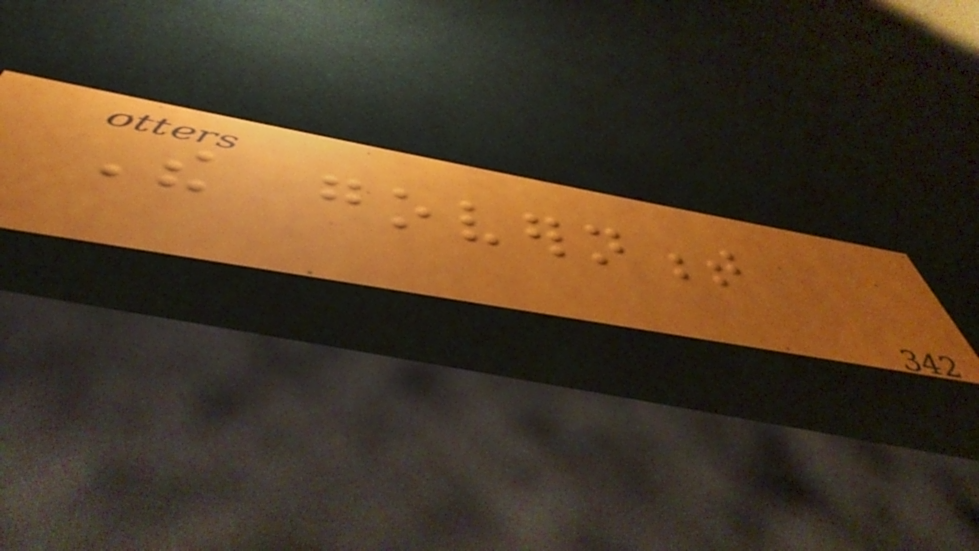The government
